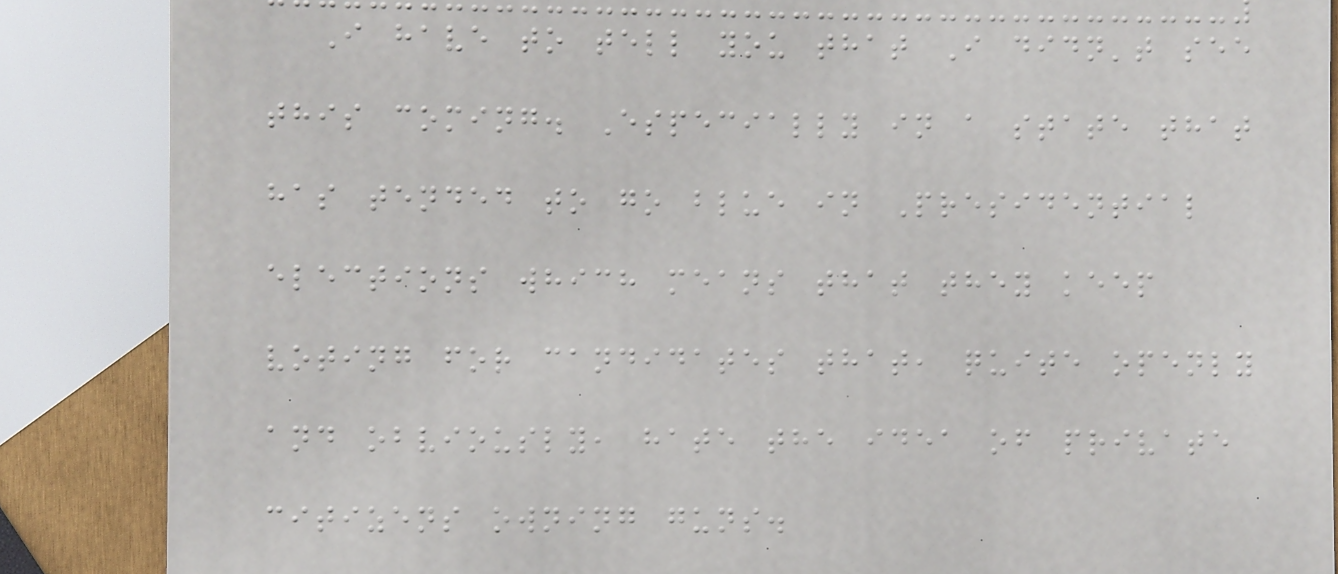I have to tell you that I didn't see
this coming. Especially in a state that
has tended to go blue in Presidential
elections which means that they keep
voting for candidates that, quite openly
and obviously, hate the idea of private
citizens owning guns.
